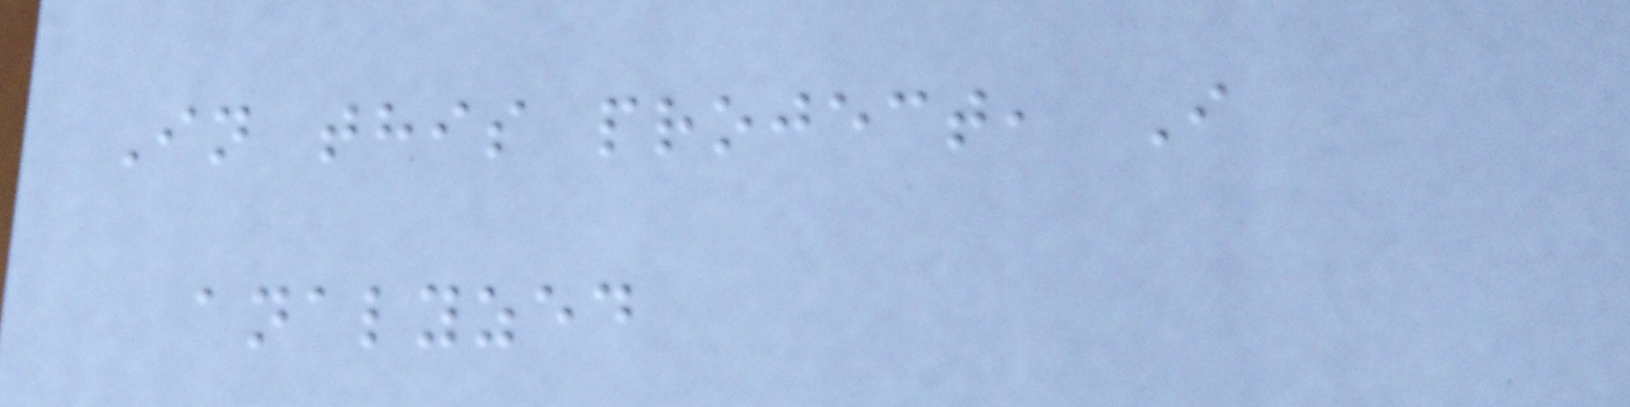In this project, I
analyzed
